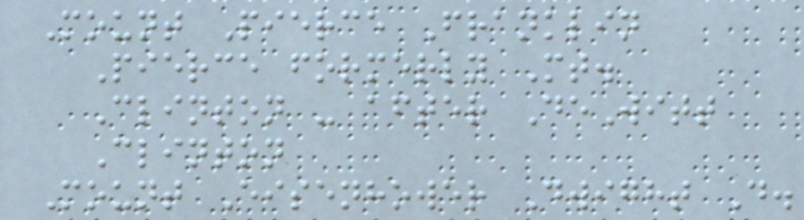Mount Pierce Franklin
Pierce formerly Mt.
Clinton - after DeWitt
Clinton
Mount Eisenhower Dwight D.
